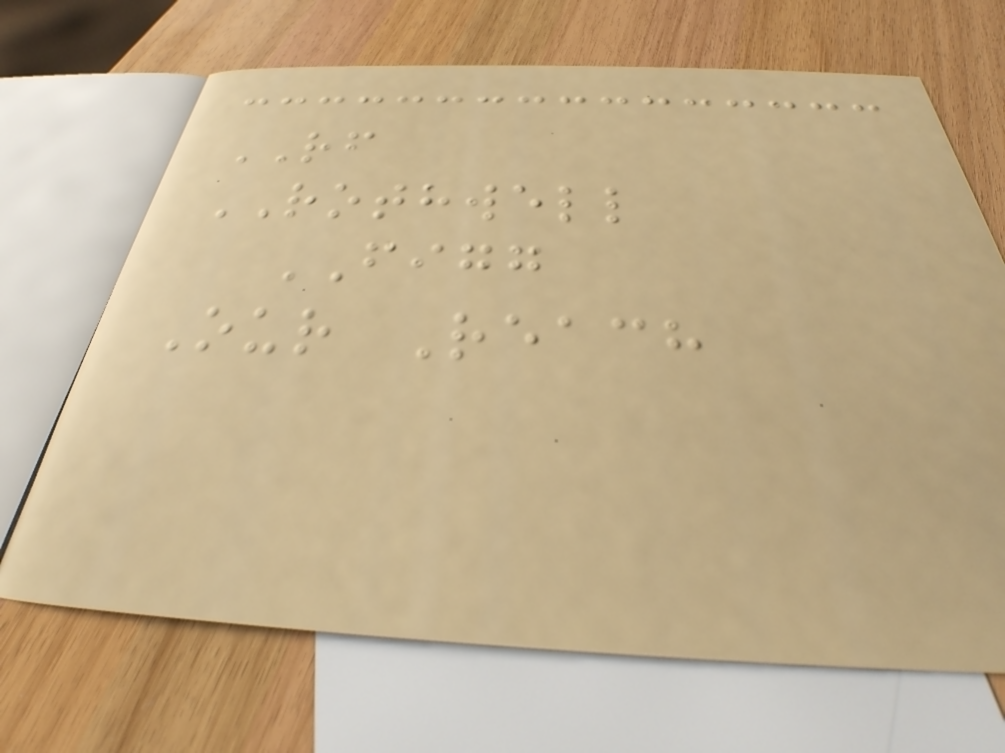RF
ROTHWELL
FIGG
Our Reach
